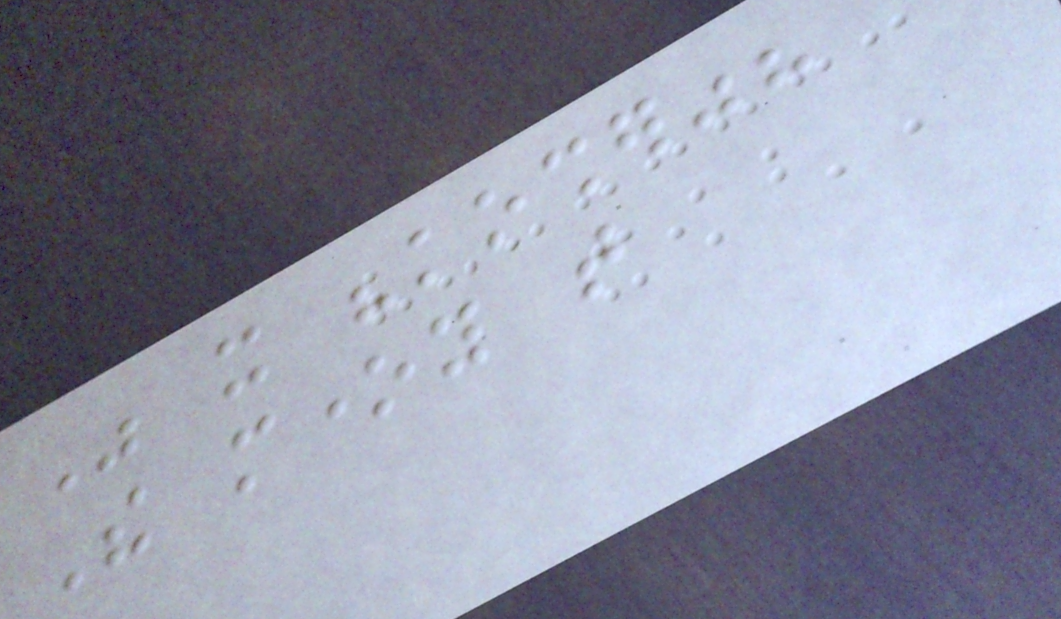Was it "kosher"?
The money that
